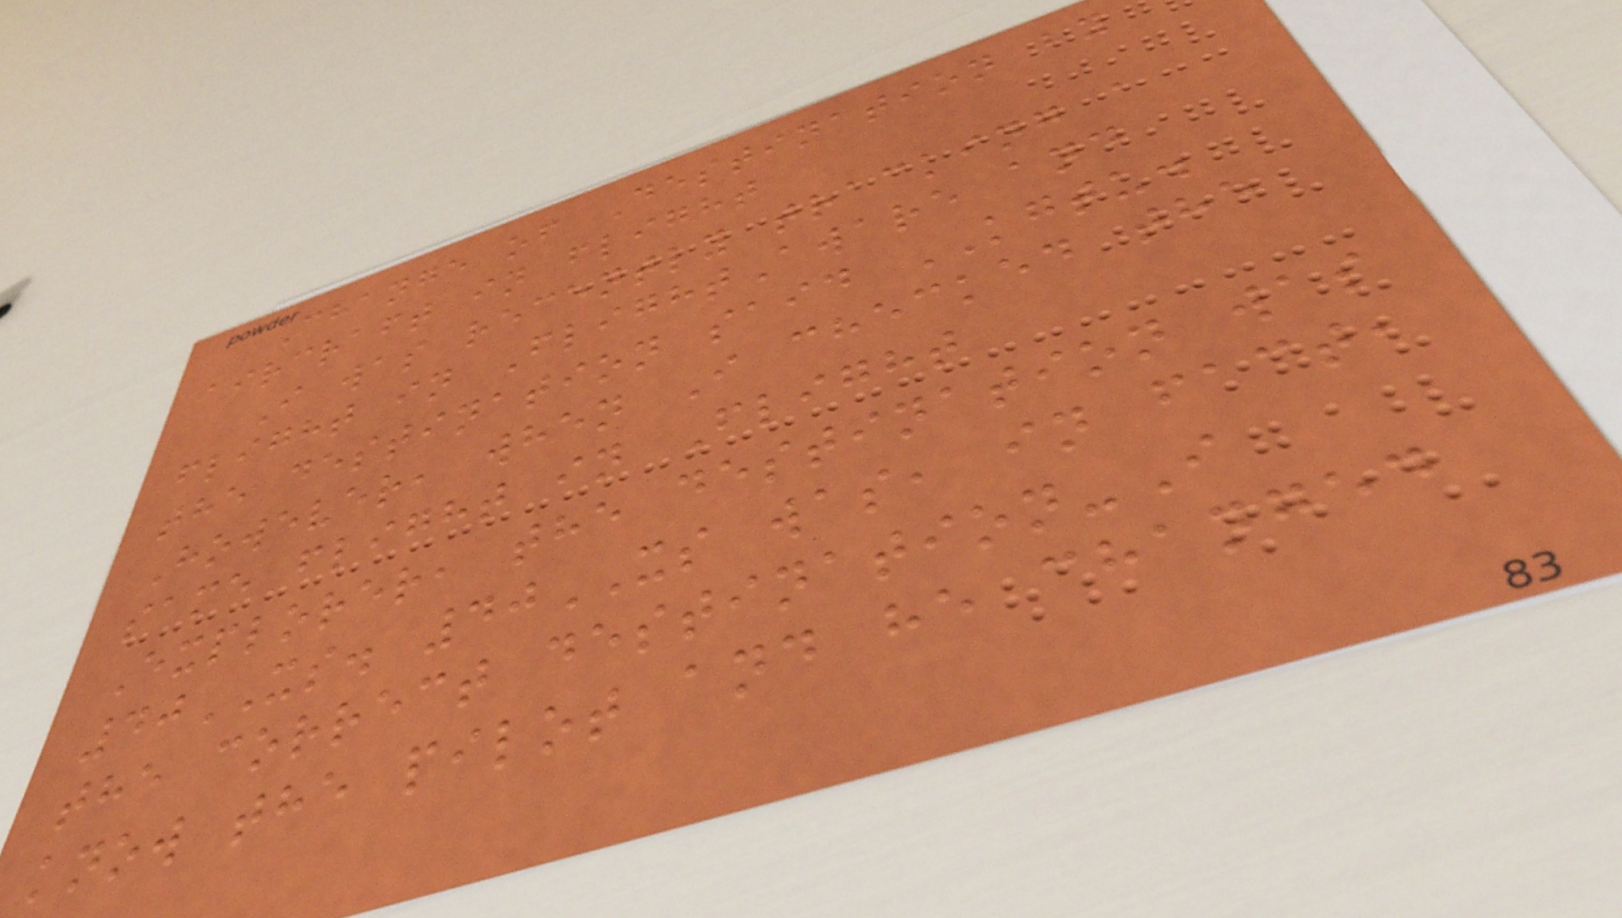Change of Destination by
aircraft in flight
I was recently tracking a
flight in FlightAware and
the destination said KGTU.
However, when I checked the
same flight in Flight
Explorer, the destination was
40XS. 40XS was, in fact,
the correct destination-I
know the pilot and he changed
